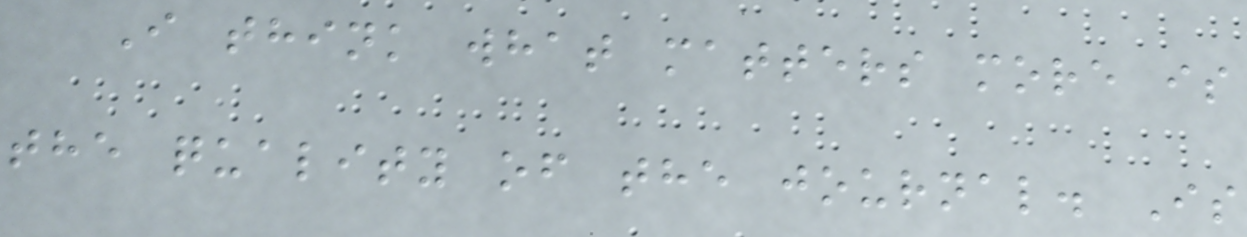I think what matters more is
the quality of the journal. Is
